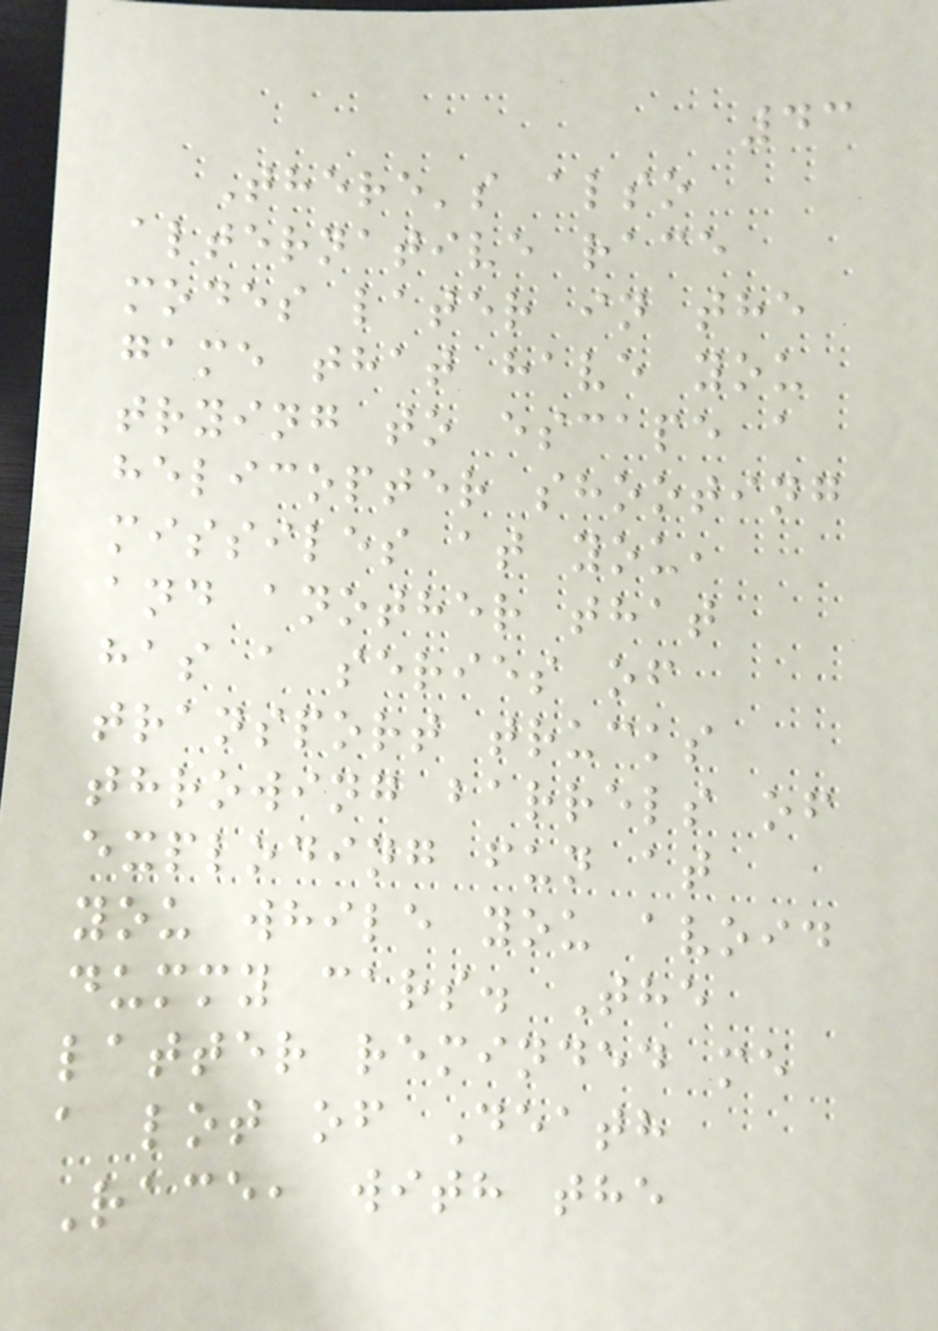43
There's also
alternative race
modes later in the
game that have you
trying to escape a
helicopter shooting
missiles at you,
and another that
has a series of
transport trucks
throwing barrels of
exploding fun at
you while you avoid
dummy cars. The
latter reminded me
a lot of Death
Race, with the
